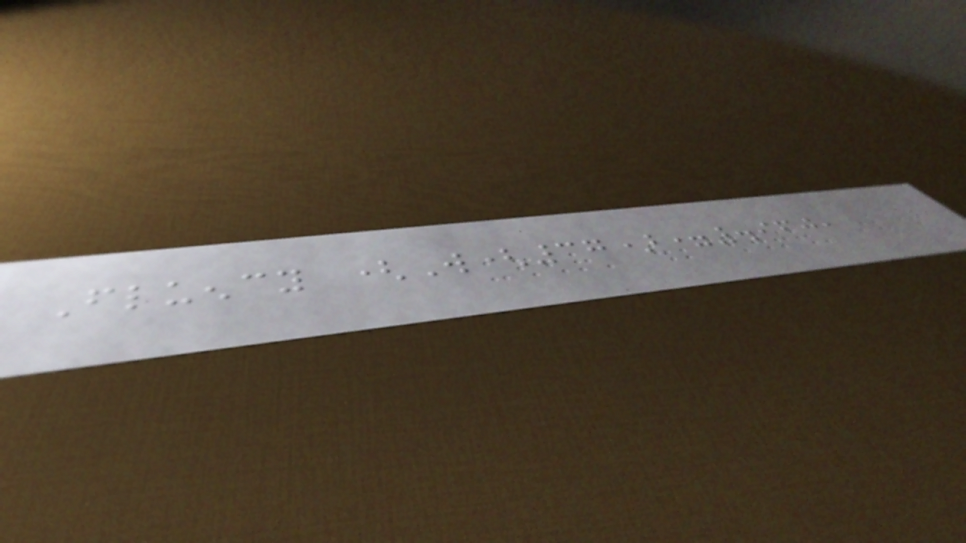Fluency (W(37)=.960,
